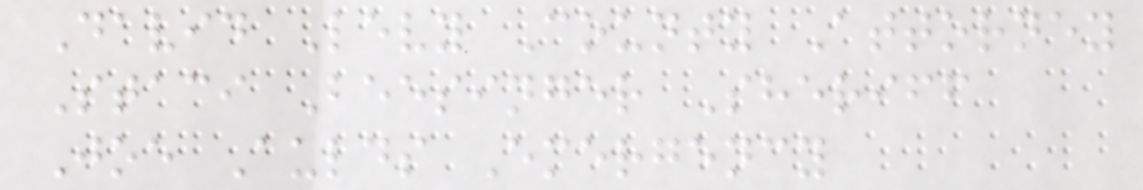David Levy County Attorney
Staci Beesinger Sheriff
Joe Aulds Emergency
